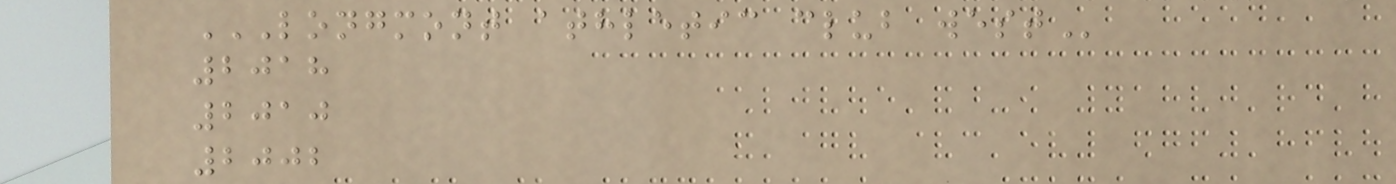LONGMONT ATHLETIC CLUB WEST
2018
2010
2002
